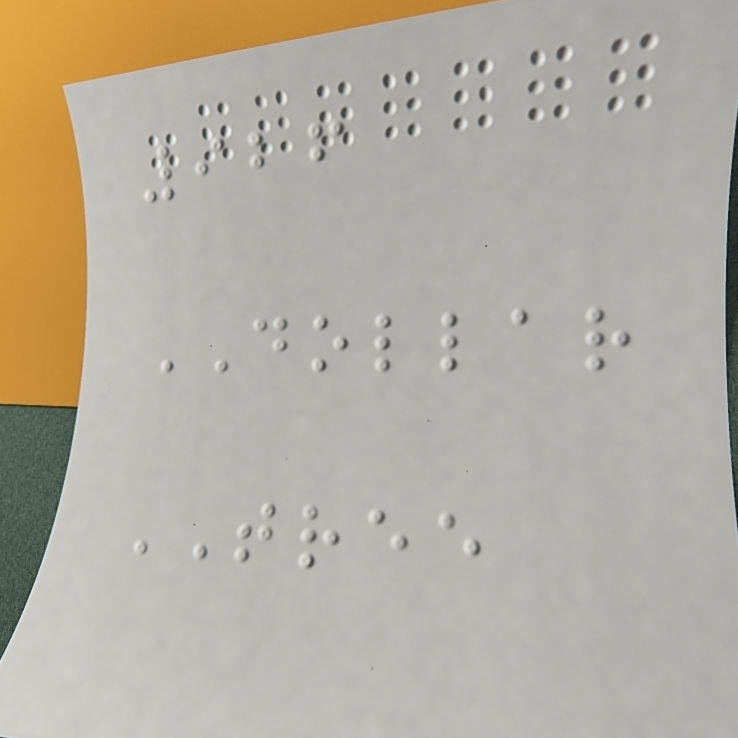926
DOLLAR
TREE
